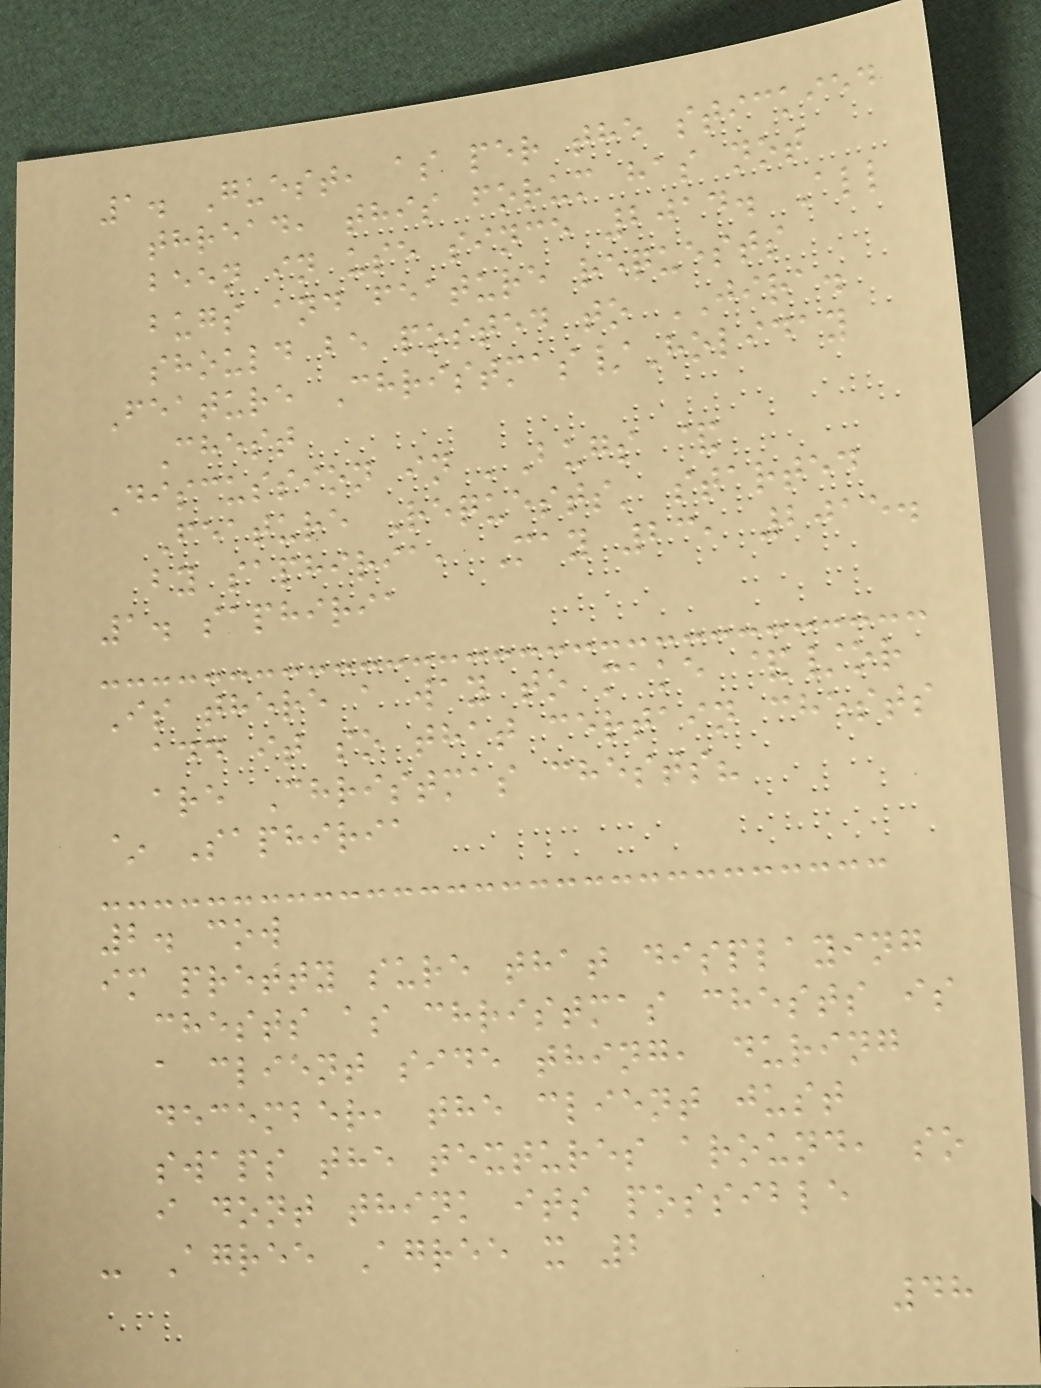1. Guest, as per the stickied
thread, this forum has not
been in use since 2014. All
bugs and feature requests
should be posted to JIRA.
Feature Christmas/Holiday
Chest
Discussion in 'Bugs &
Feature Requests' started
by saphiria, May 23, 2015.
1. saphiria
Is there a way to make &/or
add it so that certain chests
are Christmas chests?
~ Saphiria
2. cow
im pretty sure that displaying
chests as christmas chests is
a client side thing, during
december, the client just
swaps the textures around, so
i dont think its possible
- Agree Agree x 2
48
